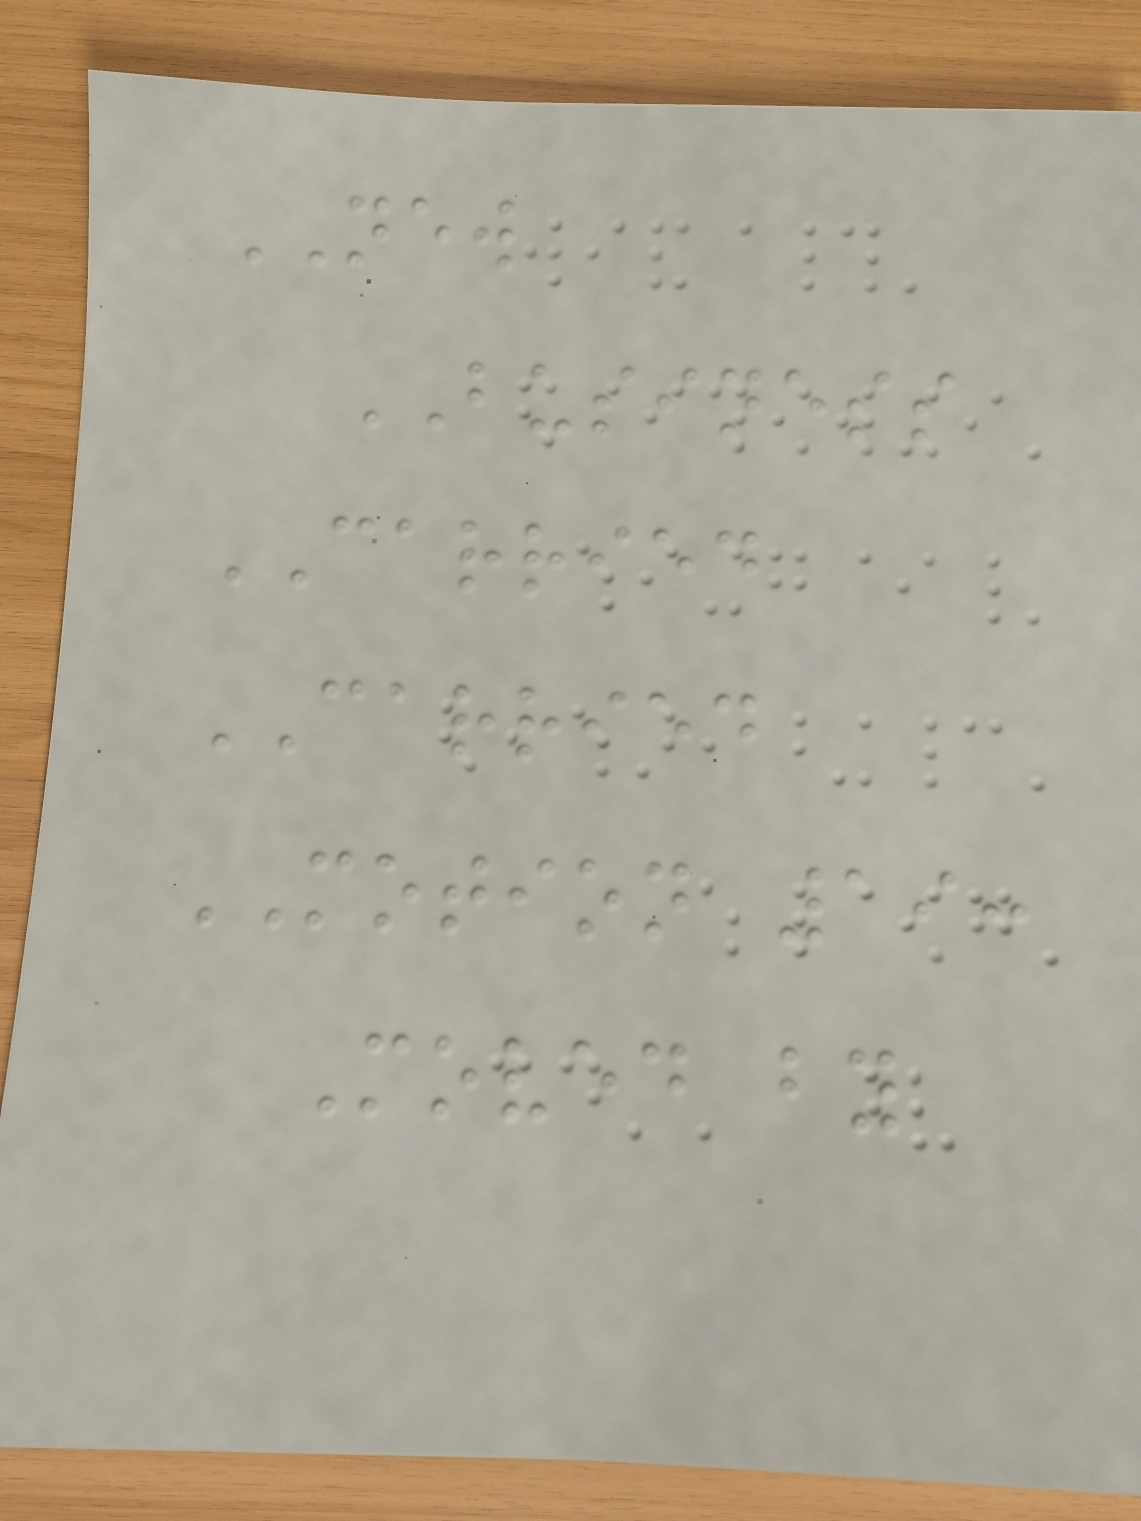NEW
BUSINESS
CARRIED
CARRIED
MOTION 19:
Moved by
